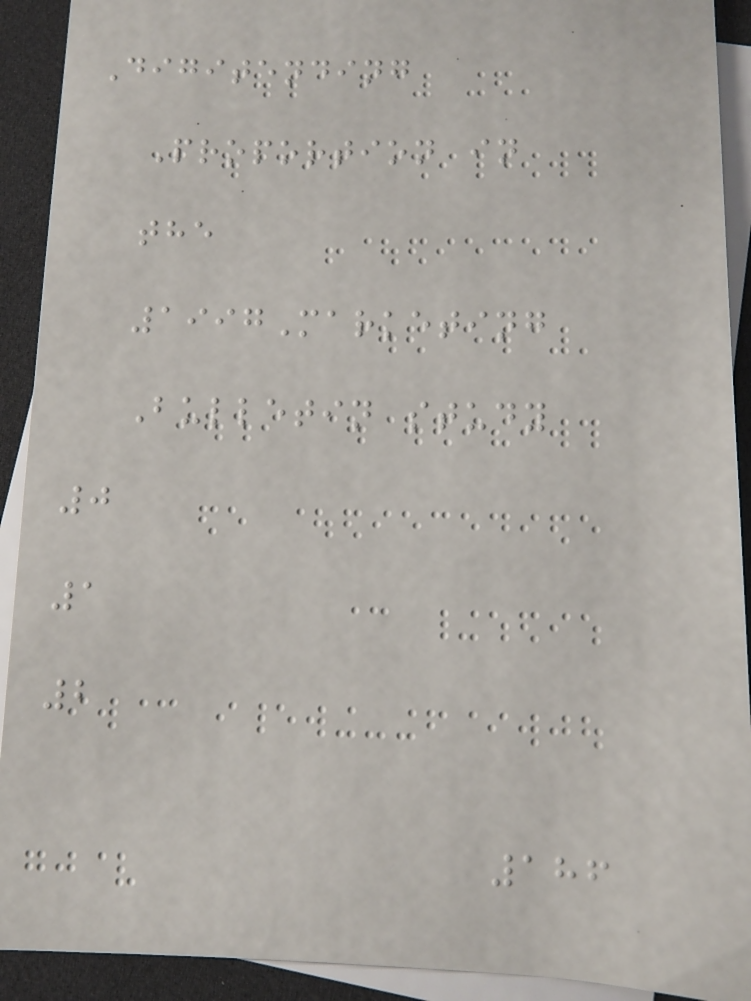Digitending
Proportion in
the
1997Marketing
Bulletin study
0
1
2
186
